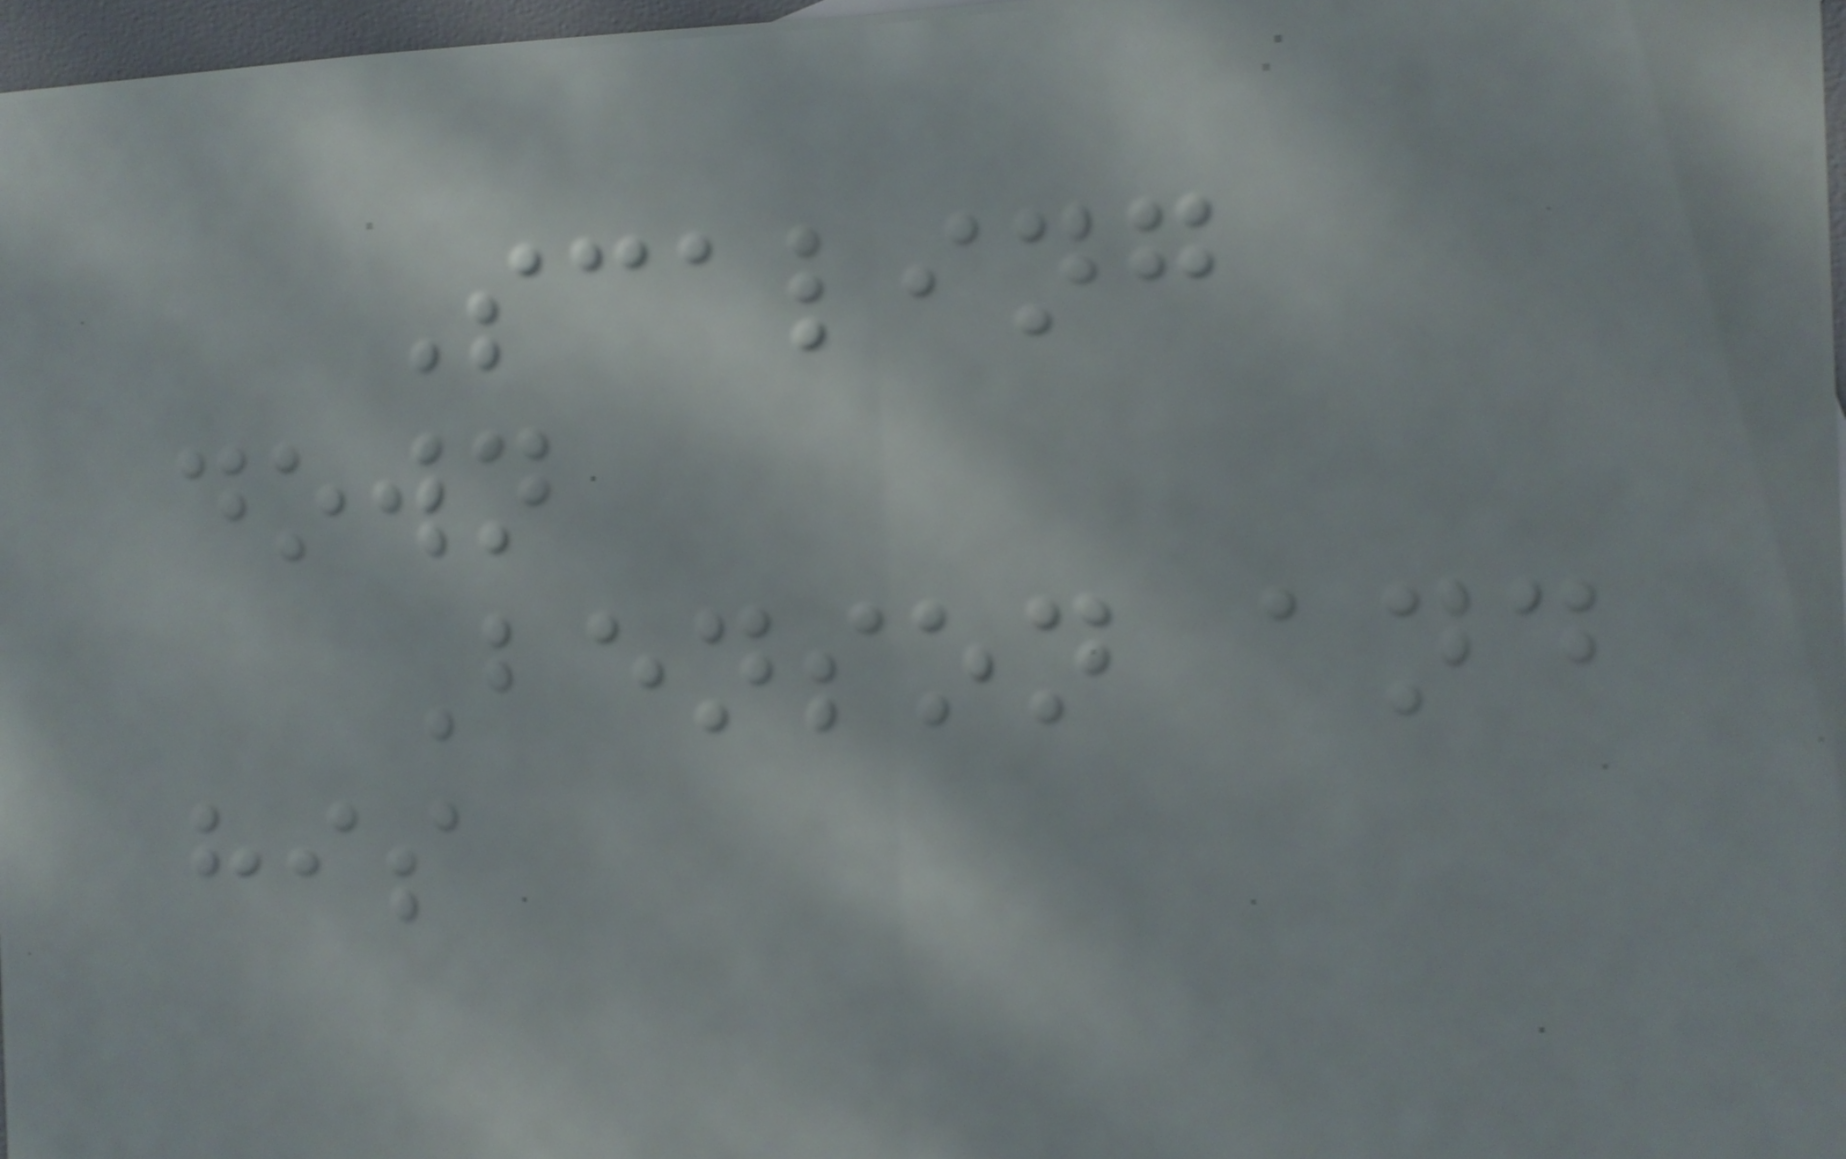Scaling
down
Benson and
his
